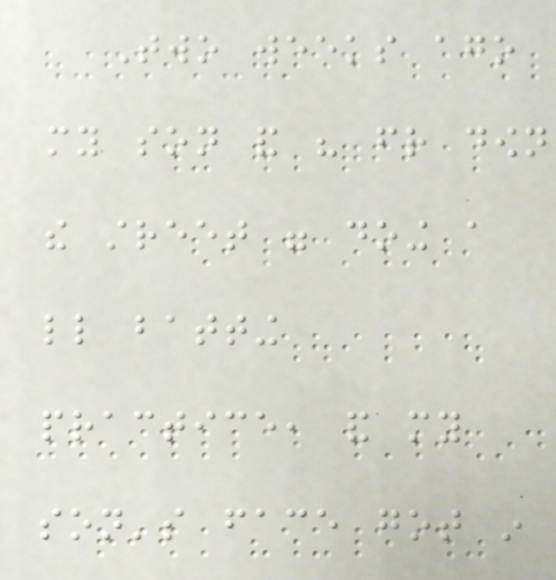Two weeks ago
my son and his friend down
the street were doing a
little batting
practice, and my
son's face got in
